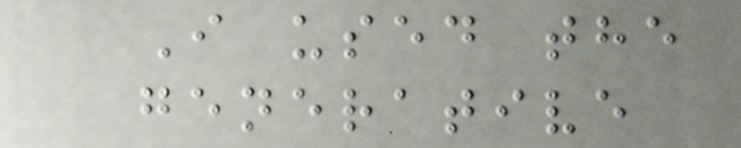I used the
generative
